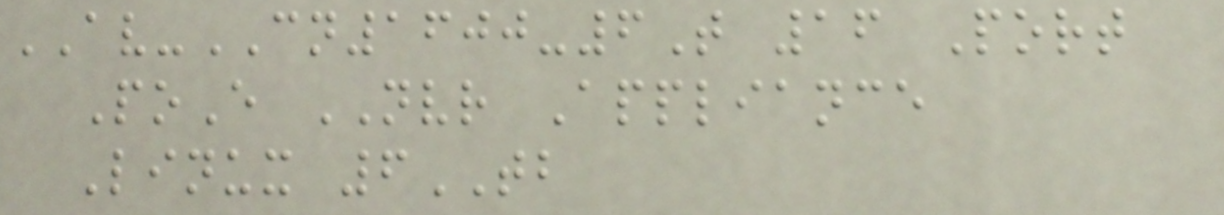AV-CN1600-6T 16 Port
PoE NVR Appliance
Linux 6TB
